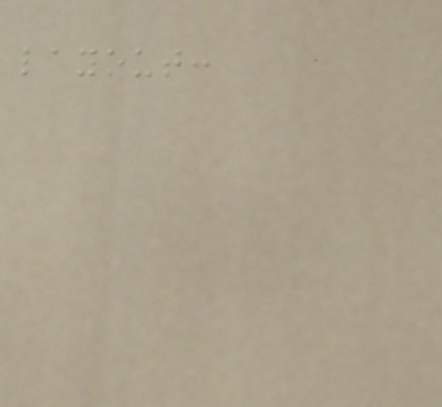layout:
